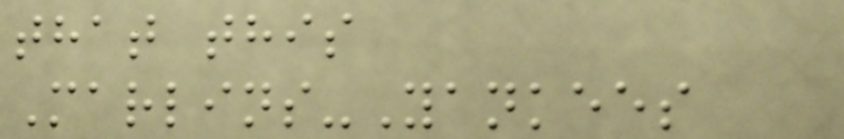that this
Marlins-Yankees
